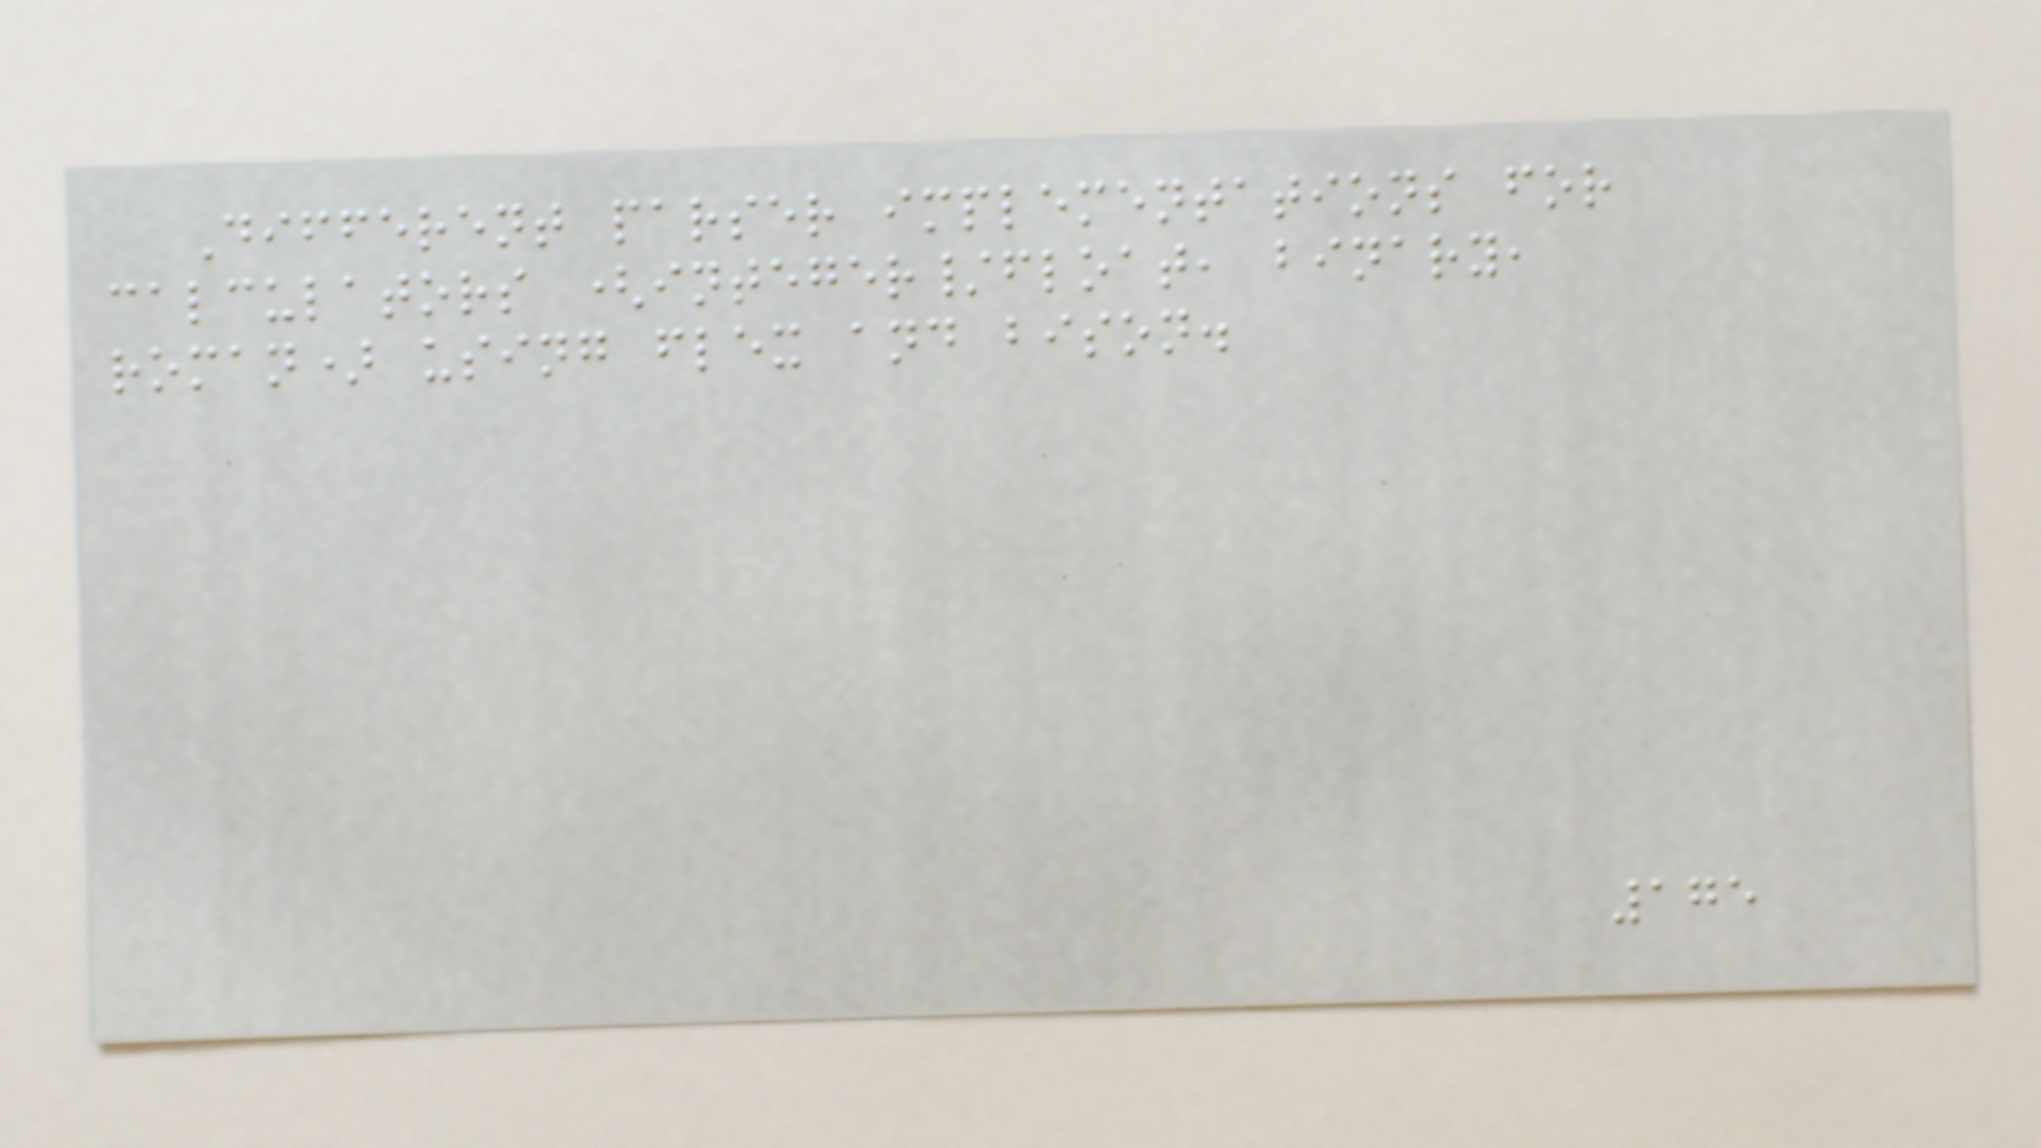Different parser implementations for
calculators (integer/float, binary,
roman) using flex and bison.
175
